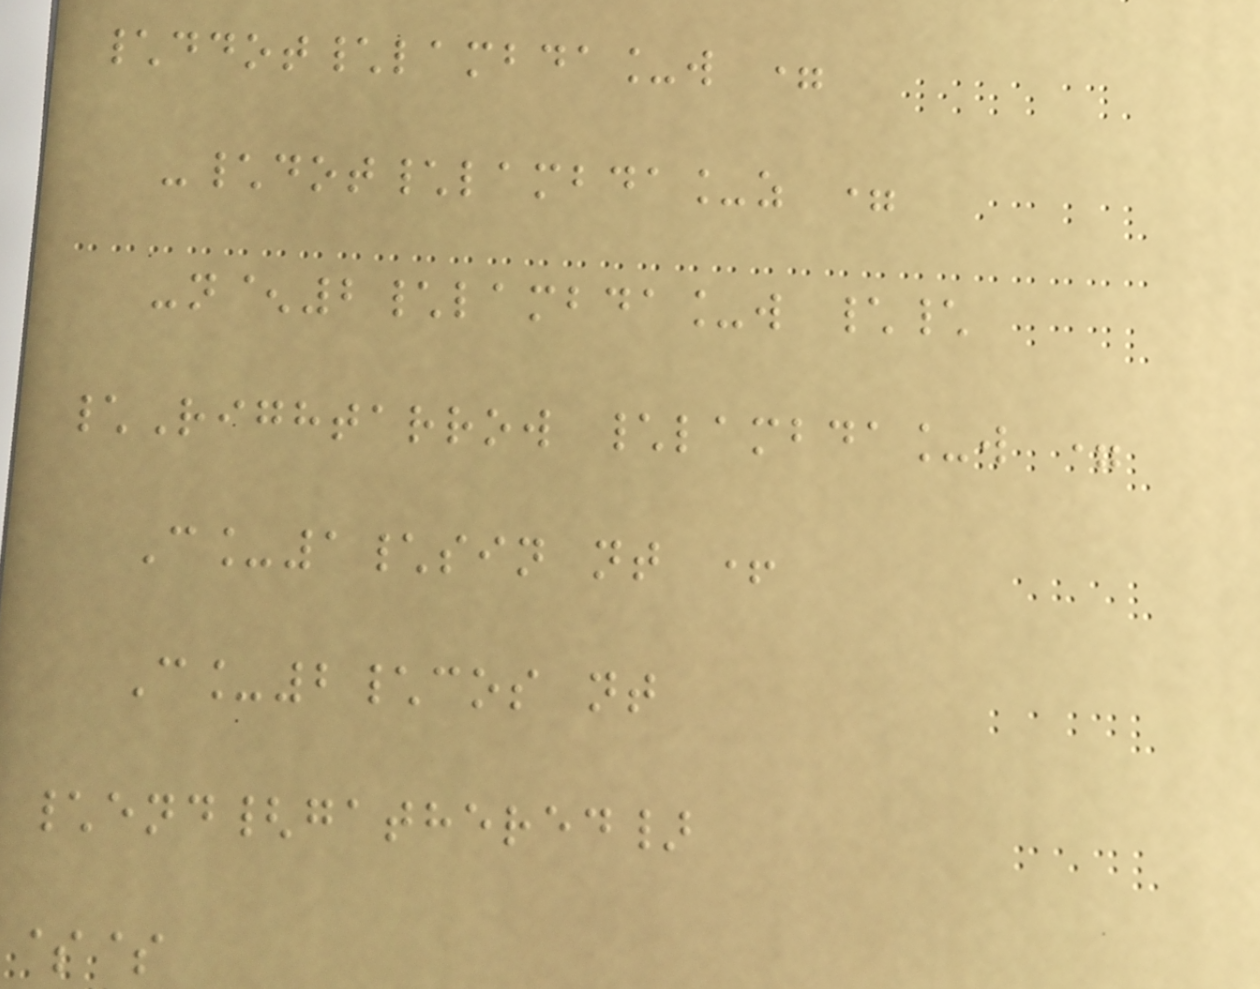\ddot\lambda_w =
-\dot\lambda_z =
-n^2\lambda_w \\
\Rightarrow \lambda_w =
C_1\sin nt +
C_2\cos nt
\end{gathered}
$$
